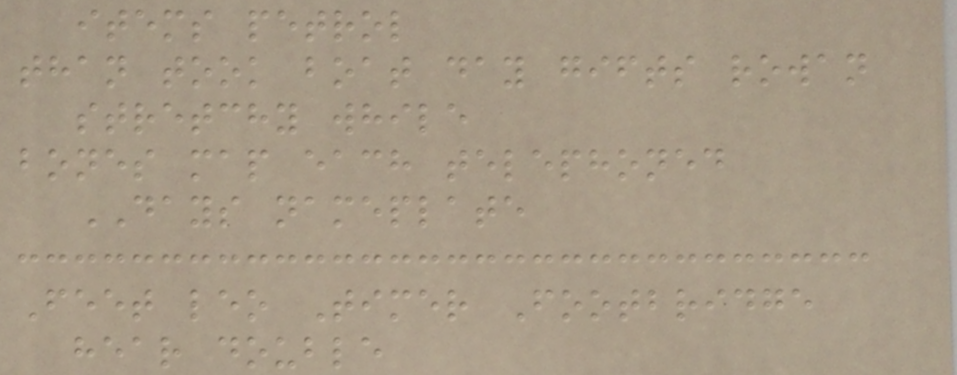items petrol
than took boat day gifts rowan
stretchy while
bones map each telephoned
DAYS nameplate
Feet leo Timer Footbridge
hear double
